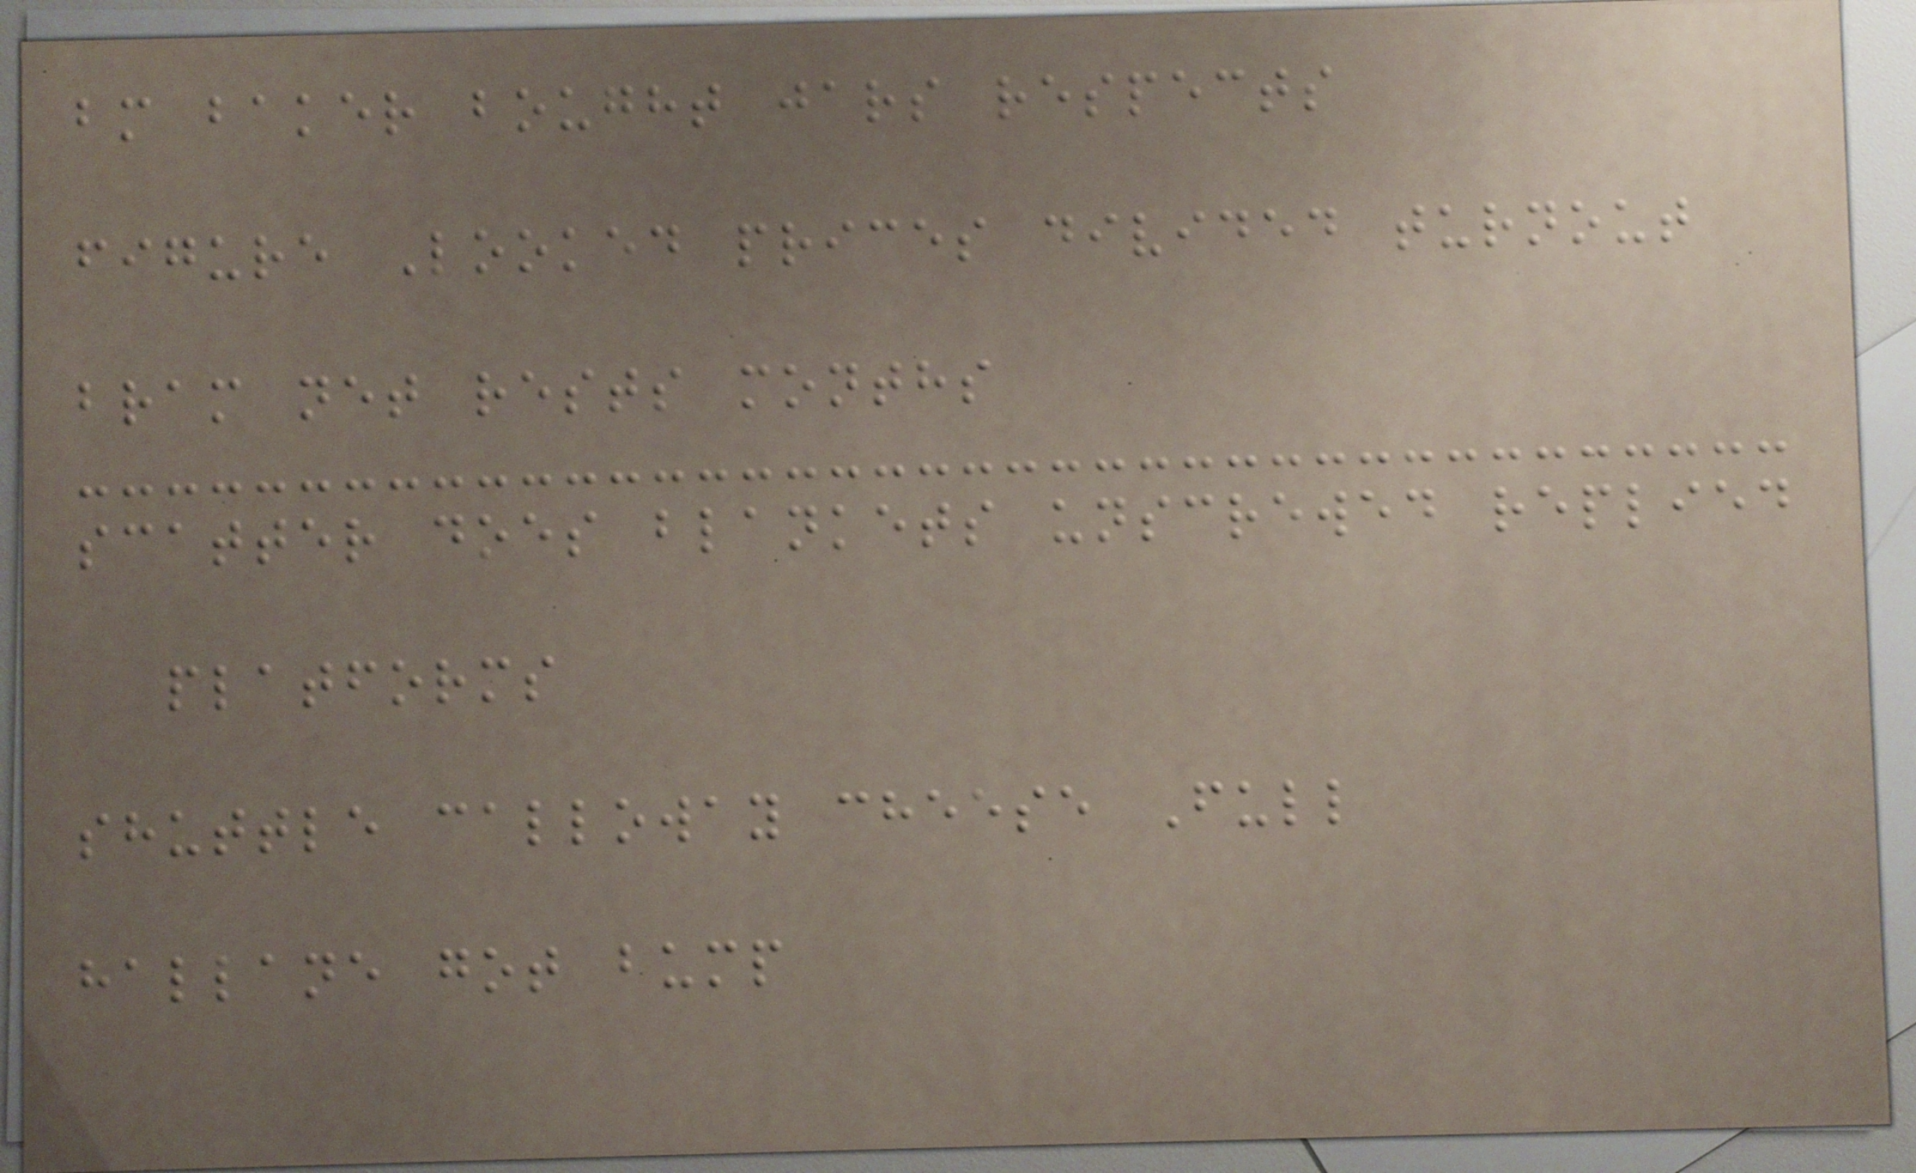bm baker bought jars respects
figure Looked prices divided turnout
bram net rests months
scatter does blankets unscrewed replied
platforms
shuttle calloway cheese Full
hallane got bump
